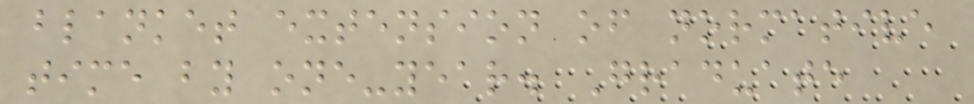blanket extension of normative
time by one-year. Graduate
